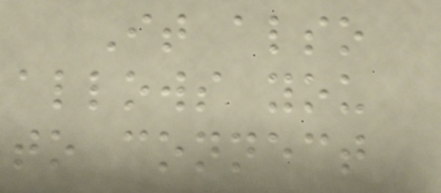It also
allows you
to connect
